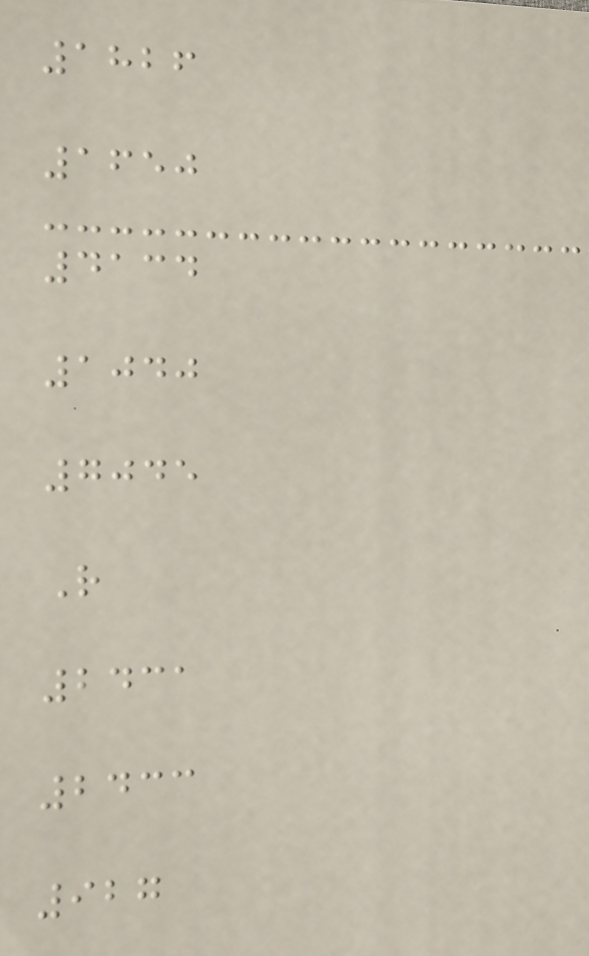1826
1650
4134
1040
7045
R
2431
2433
927
